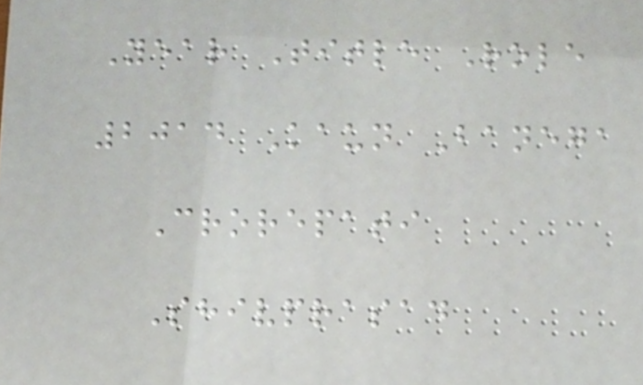Year Title Role
2014 Kaun Banega
Crorepati
Shivprasad
